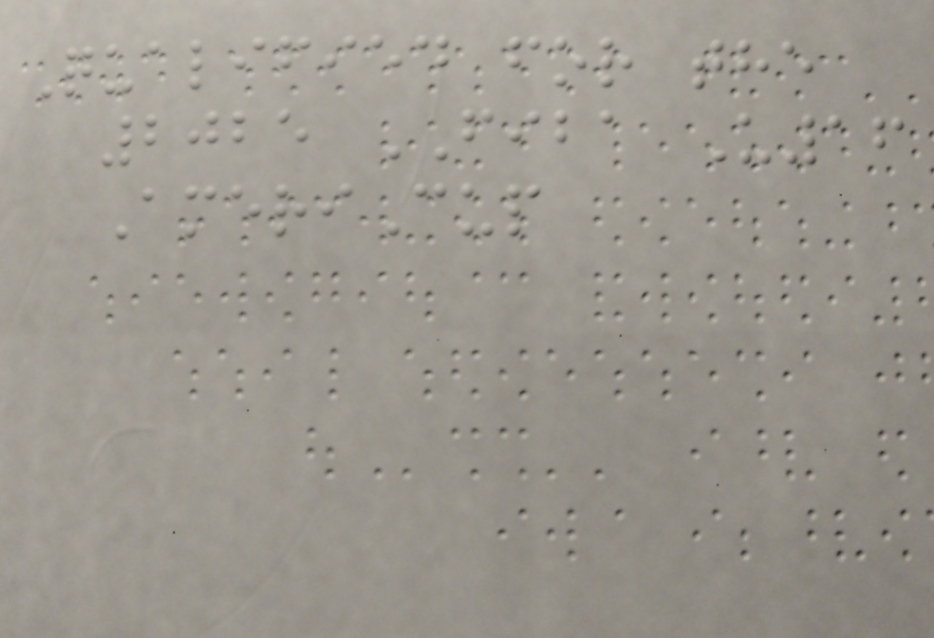Qualified for the
2025 FIBA U16
AmeriCup
